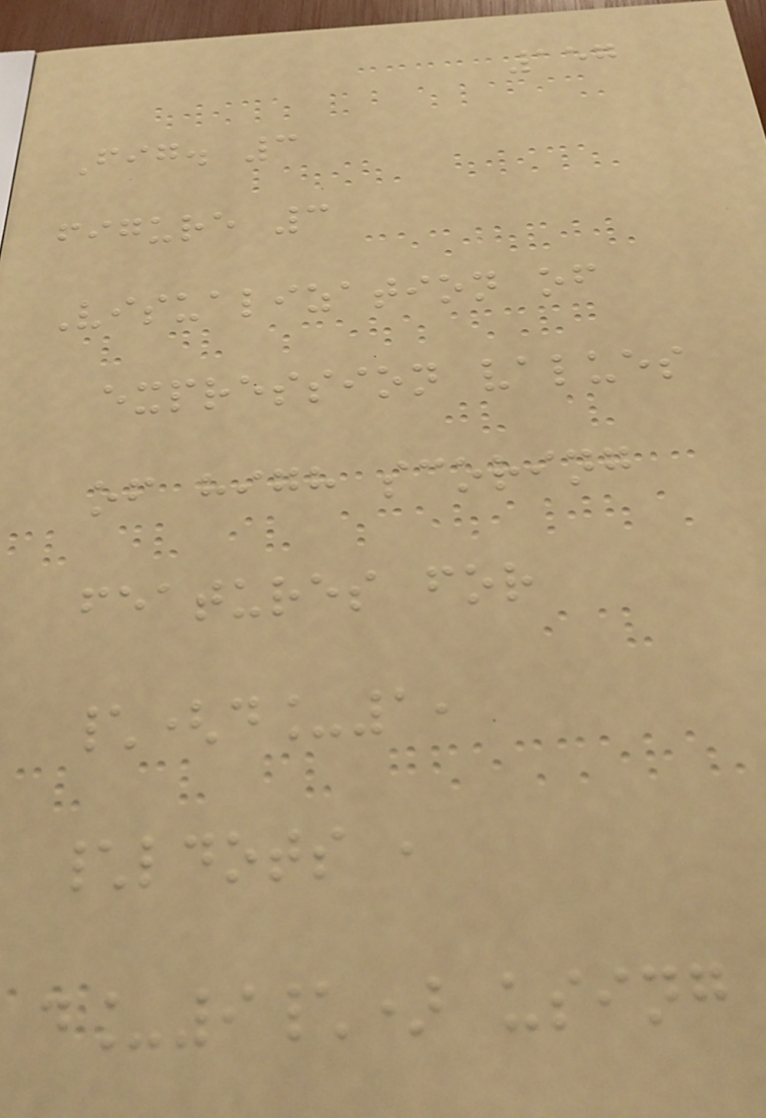157
Fig. 3
figure 3
Visualization of
expression values
of high scoring
features for
\(d_1,
\ldots ,
d_9\) using
